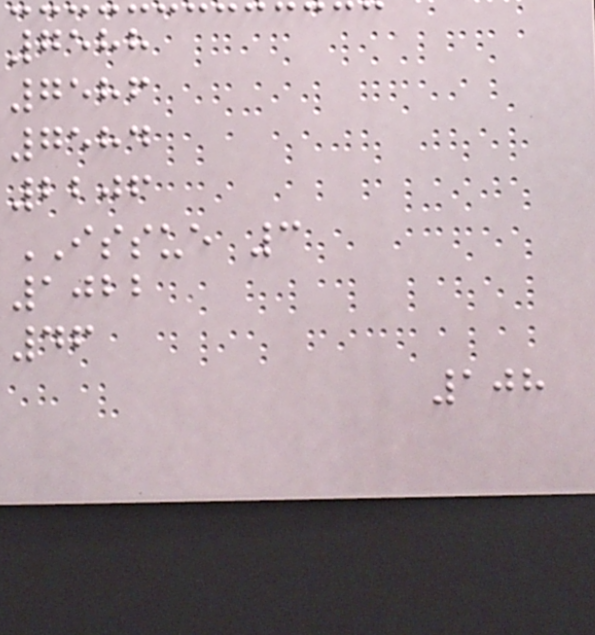7588
7586
7584
2206
ISSUE 3
1022
46
108
